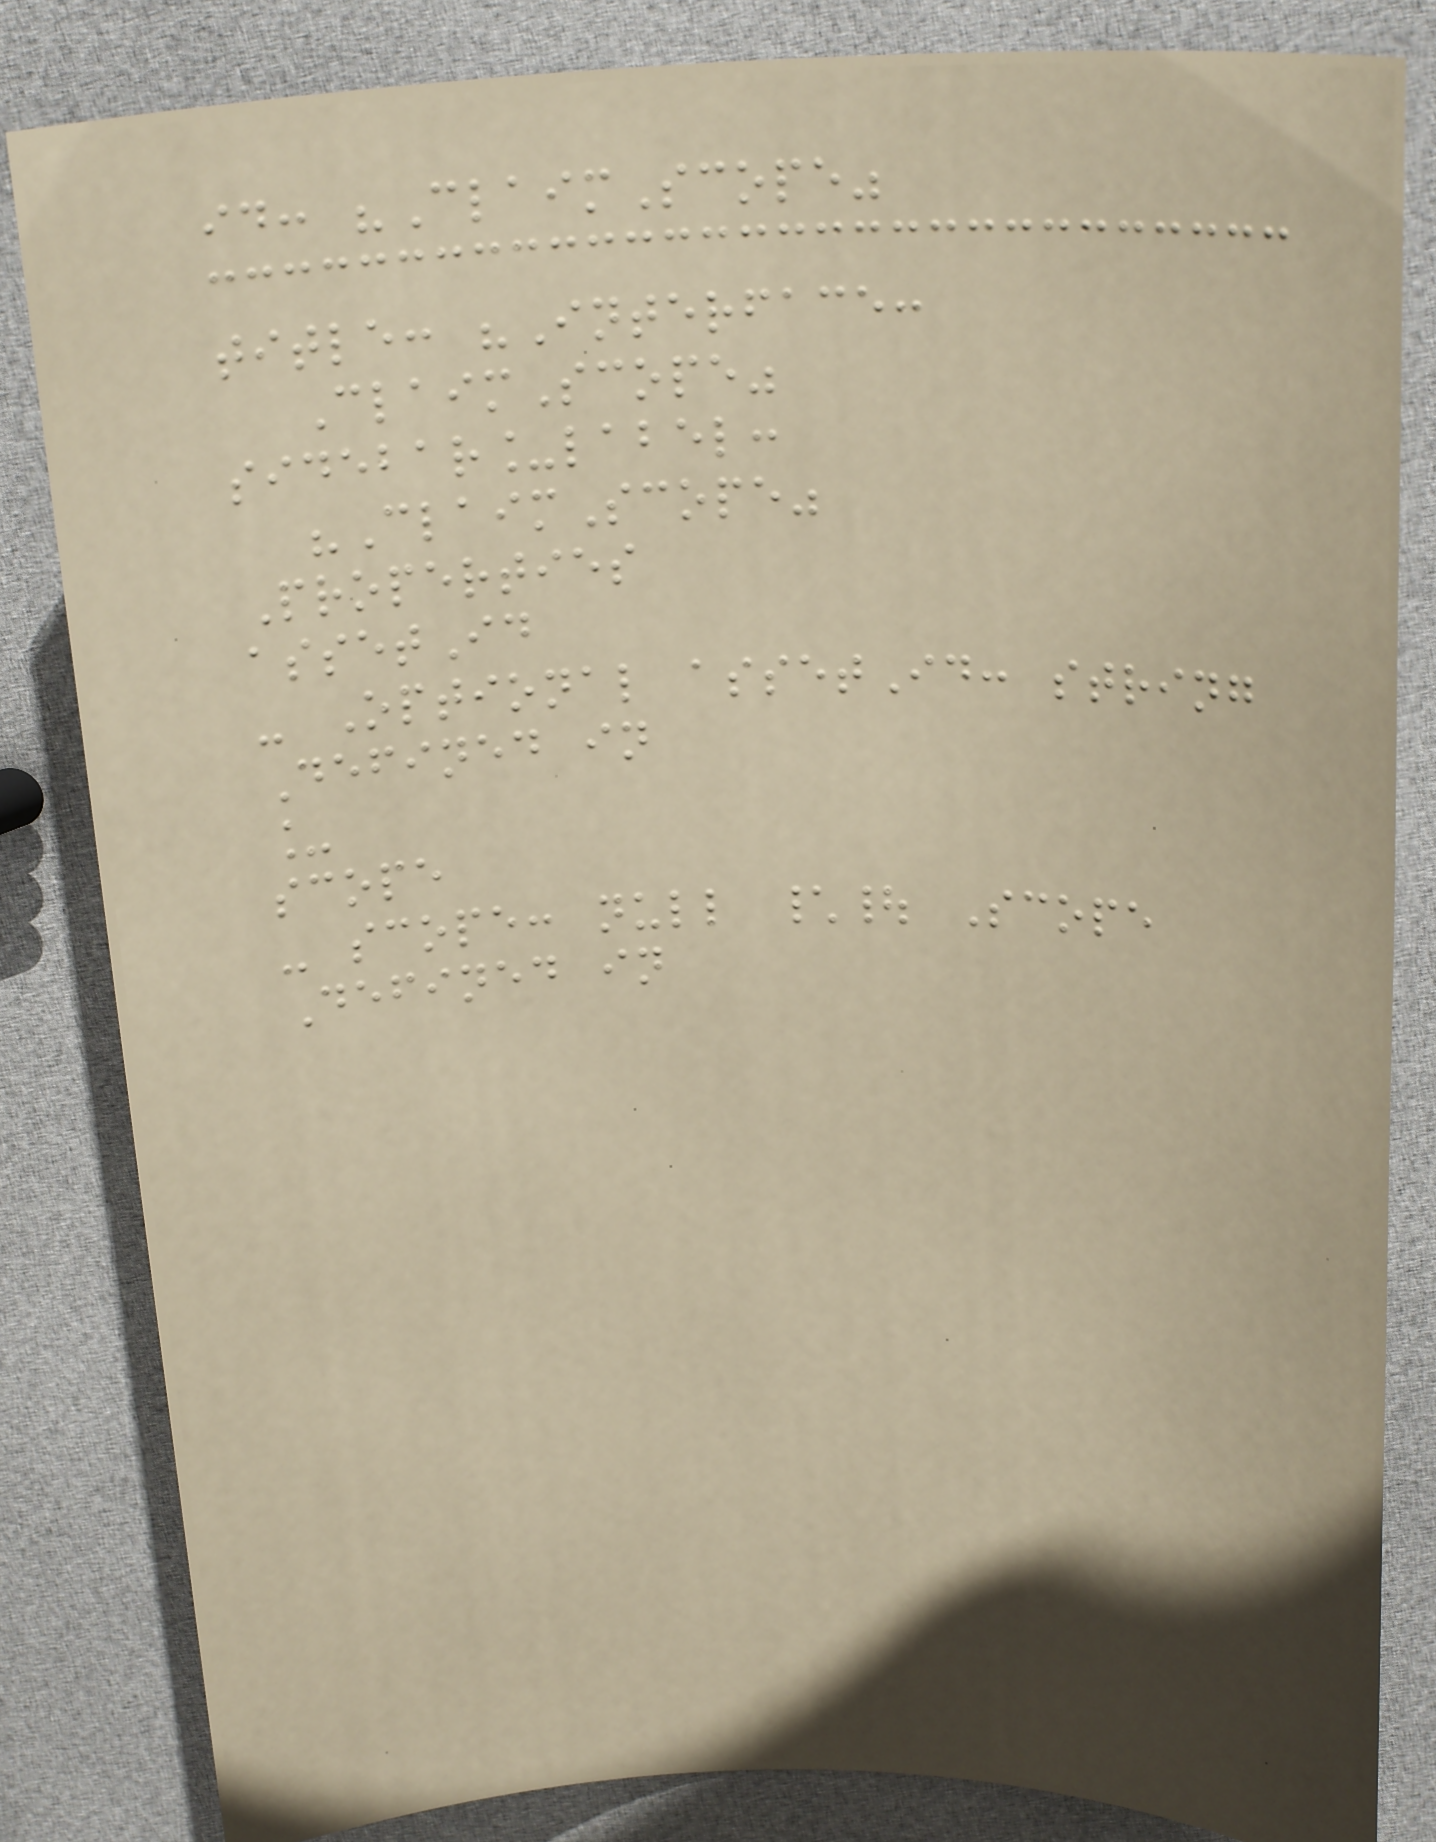id: "ClaimScope"
title: "Interface:
ClaimScope"
sidebar_label:
"ClaimScope"
Properties
assetId
- Optional assetId: string
Defined in
_
scope
- scope: null \| Scope
Defined in
